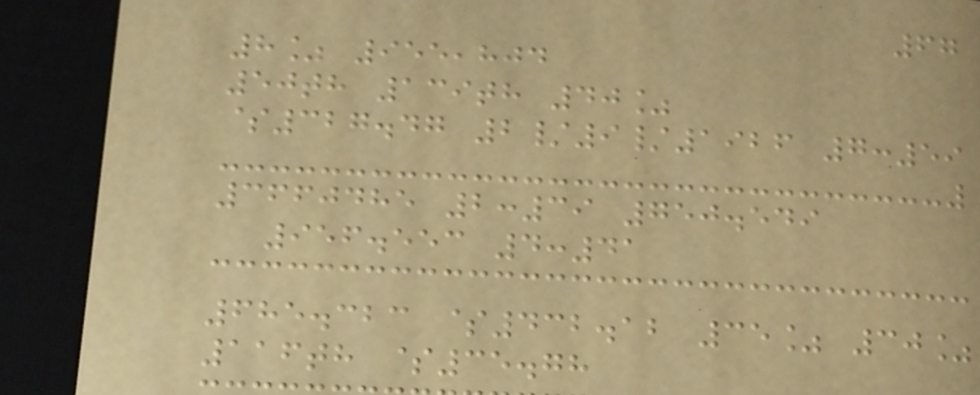67
8% 955,804
50th 139th 40%
$327.47 2/9/1926 7:59
3660485 2:39 750.549
956.553 4:41
685.323 $432.12 35% 30%
116th $35.78
